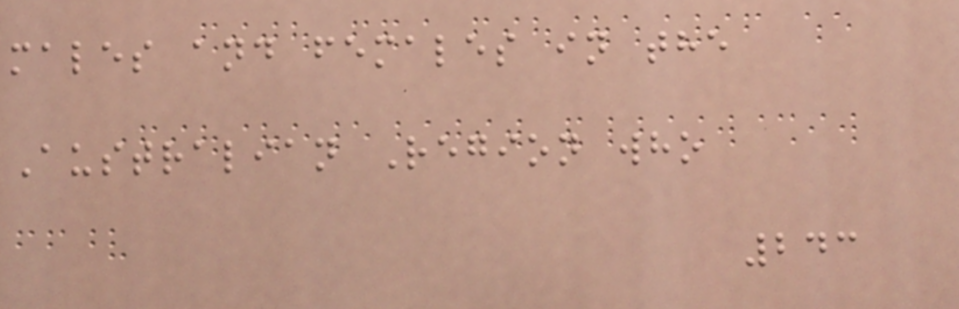males and females in the
Australian Region who
243
